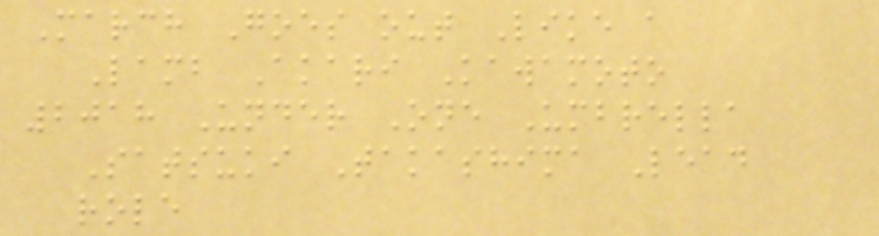March Goes out Like a
Lamb Akari Kawamoto
2018 Under One Umbrella
Satsuki Takashima Lead
role
